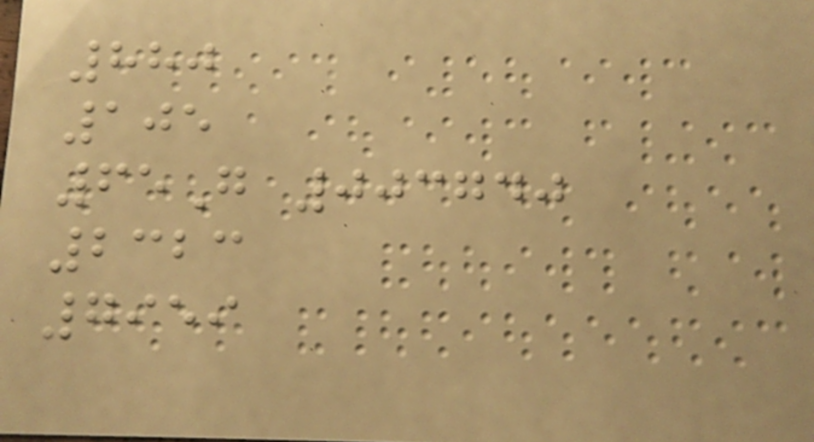880
105
65G 003740
2323
7959
